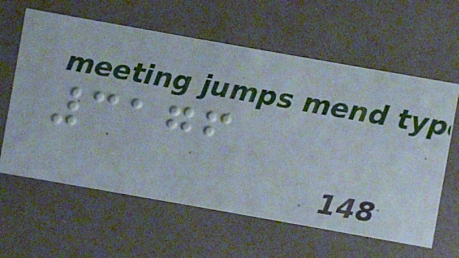3176
